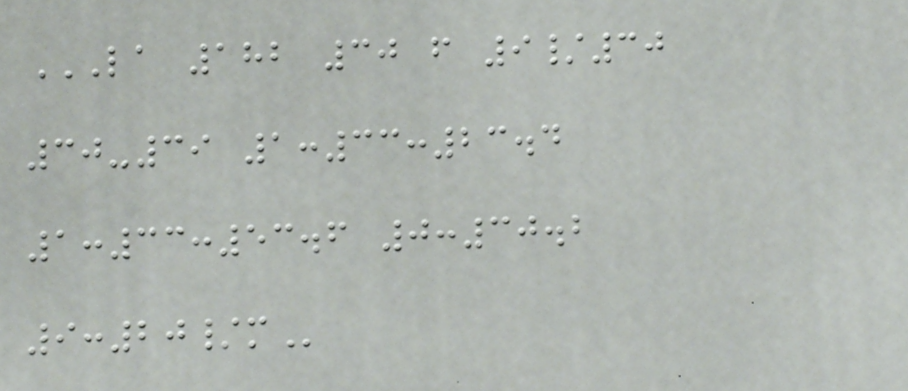LA 182 30 F 9/30
30-39 1:33:23.4
1:33:53.6 0:30.2
9:20/M
